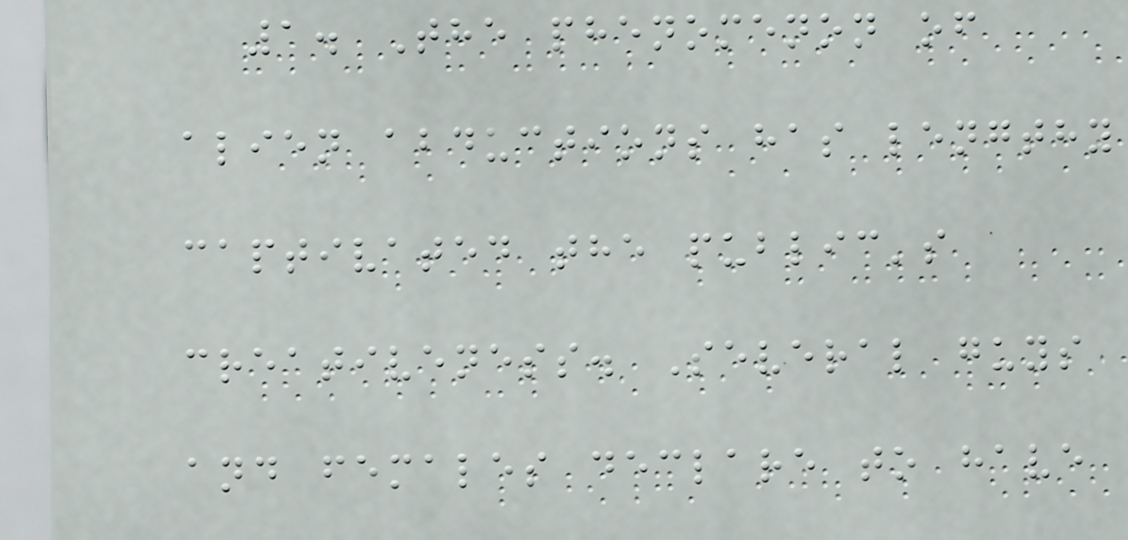1. The phenomenon of
alien abductions has lengthy
captivated the public's
creativeness. Several guys
and females declare to have
